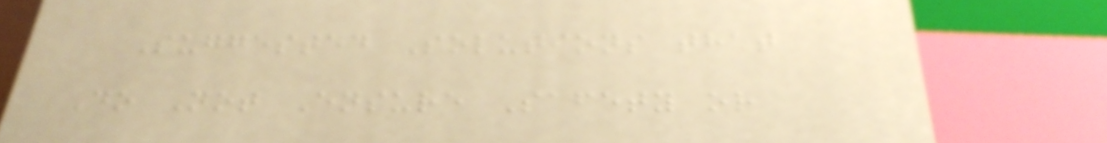Suggested Solutions that
Do Not Ensure Safety or
